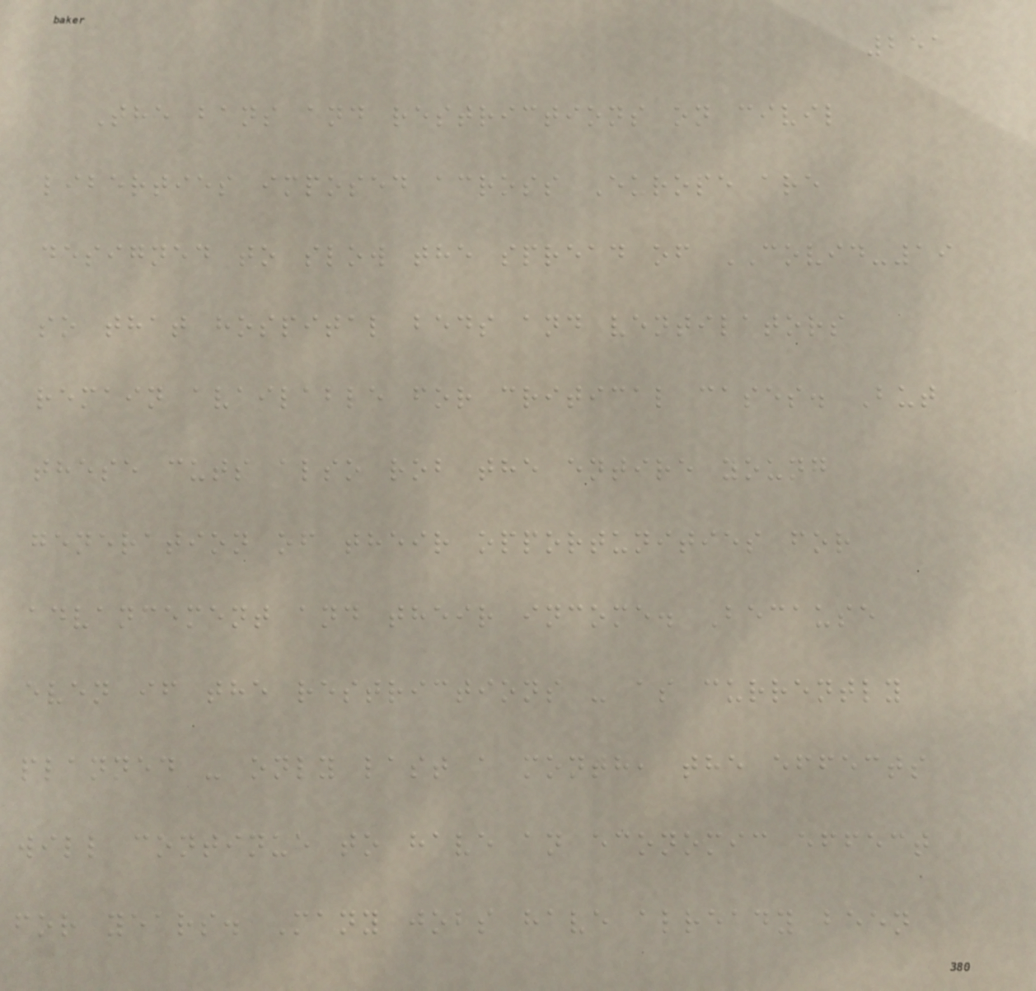251
The bans and restrictions on civil
liberties imposed across Europe are
designed to slow the spread of COVID-19
so that hospital beds and ventilators
remain available for critical cases. But
these cuts also rob the entire young
generation of their opportunities for
advancement and their income. Because
even if the restrictions - as currently
planned - only last a month, the effects
will continue to have an economic effect
for years. Many jobs have already been
